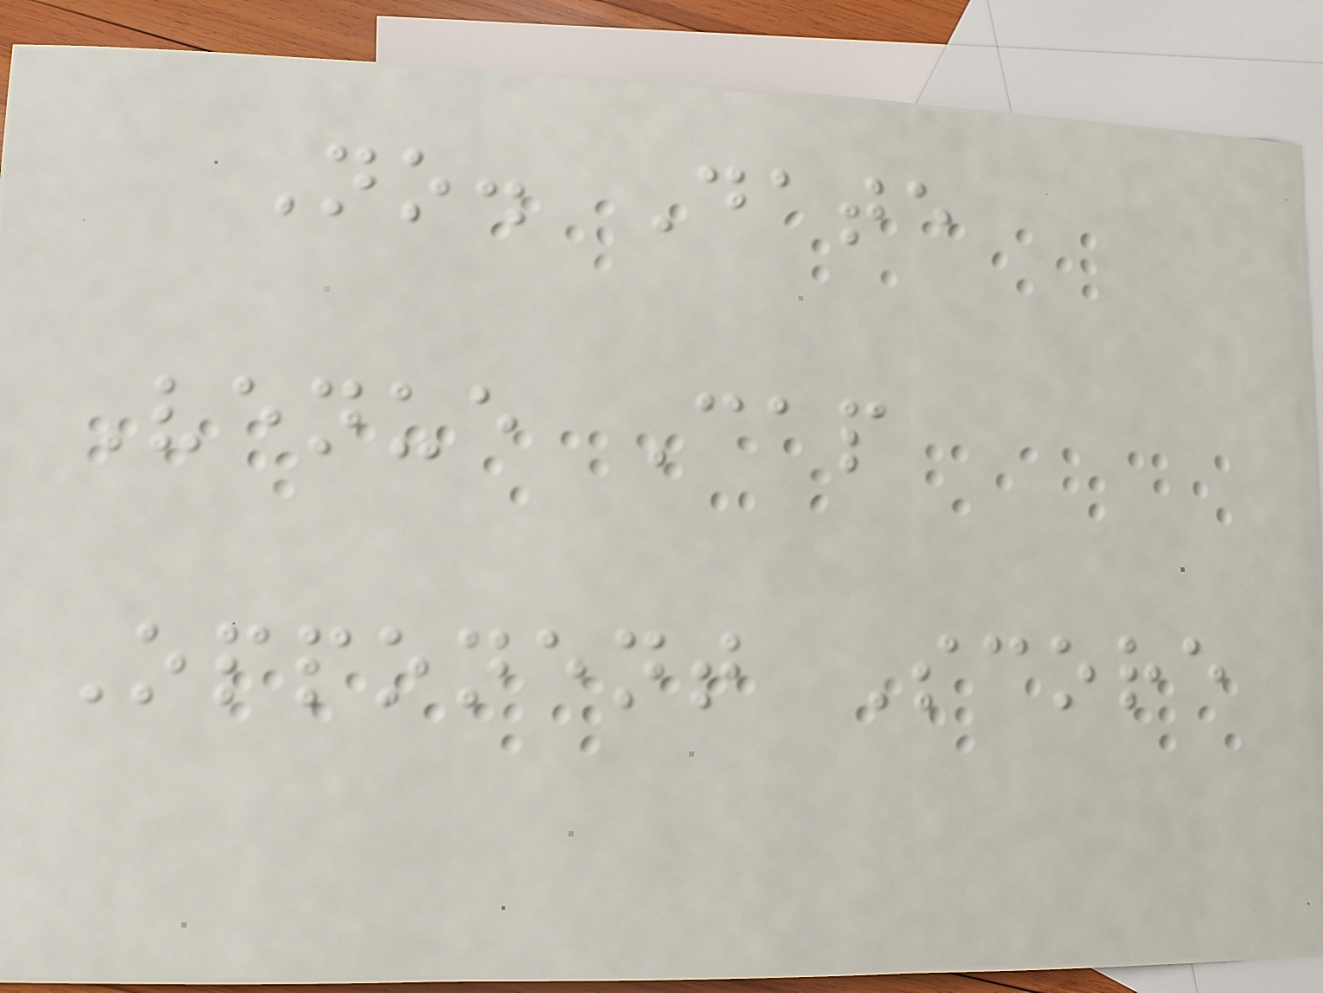No. Date
Venue Cap
Opponent Score
